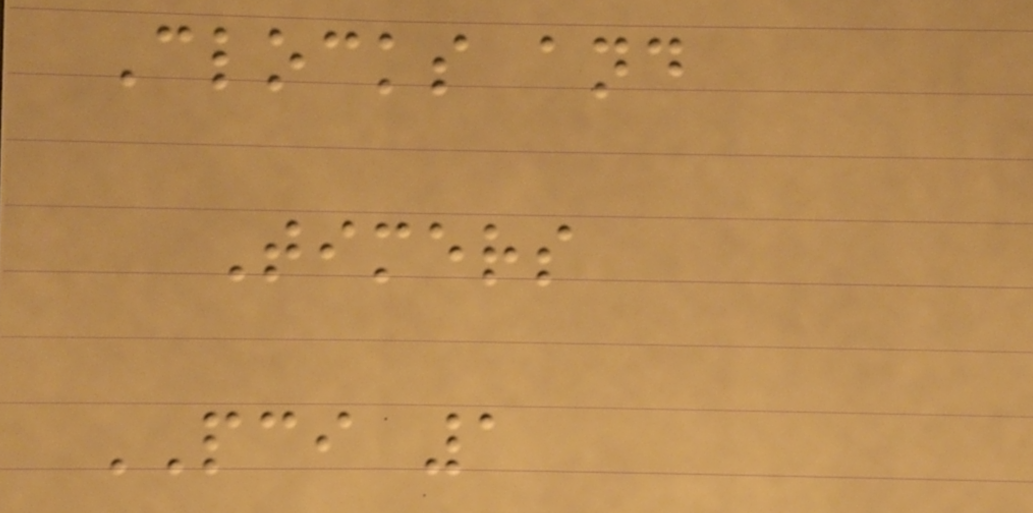Clocks and
Timers
PCI 1
